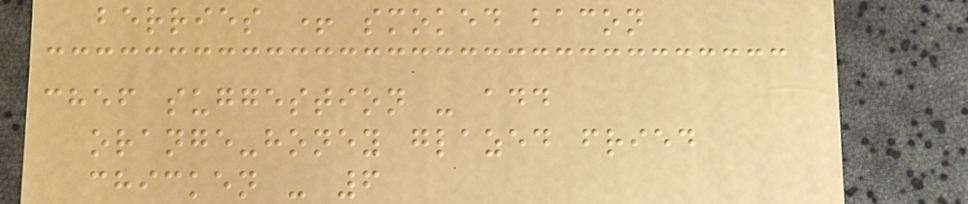berries + smoked bacon
chef suggestion - add
orange-honey glazed fried
chicken - 6
